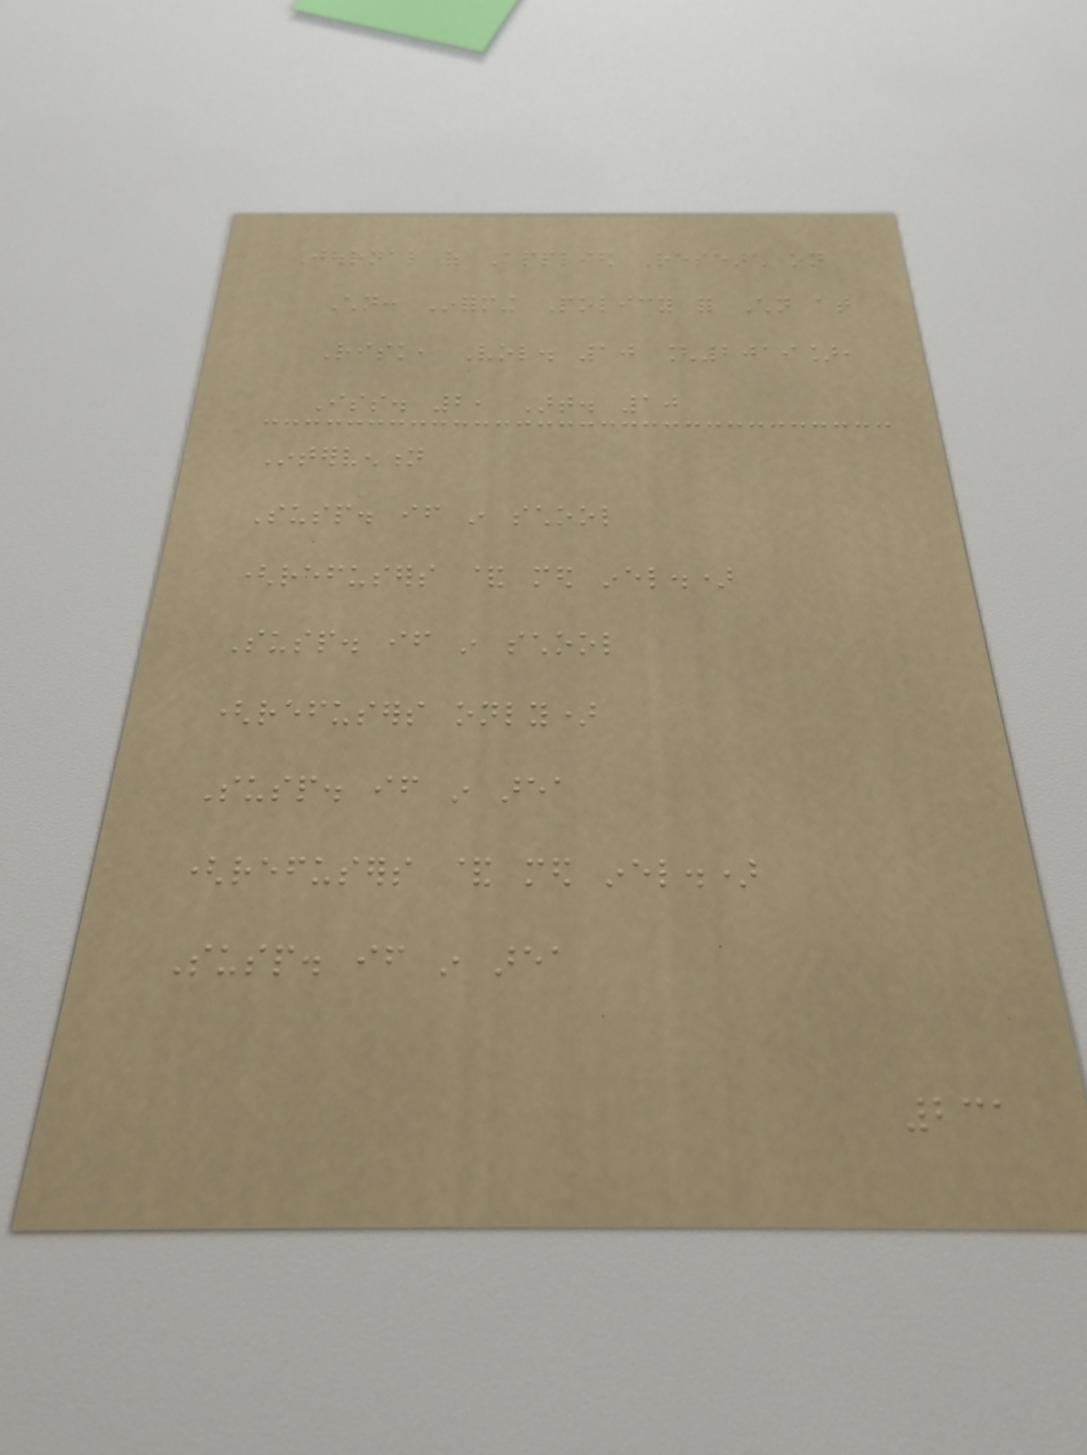Journal of Applied Research on
Children: Informing Policy for Children at
Risk, Vol. 10 [2019],
Iss. 2, Art. 10
Intervention
Susp. if in school
(refusers & med inel.)
Susp. if in school
(refusers only)
Susp. if in area
(refusers & med inel.)
Susp. if in area
231
